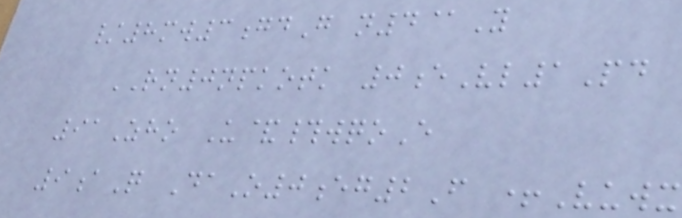/8mw3gdG n4@Y
RN0npkotk 0eVl1Pd
91Zho U&#wqoE
9aQ DaO0eg2F +Vuwx
